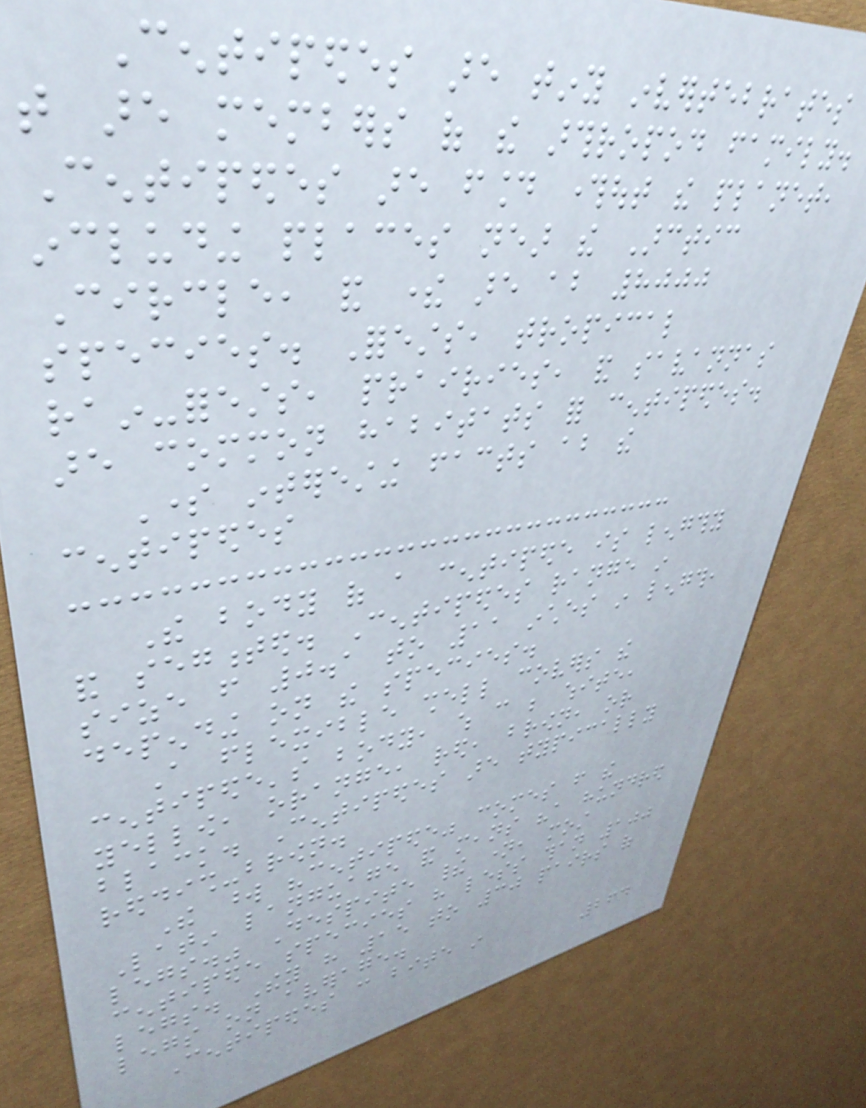Centipedes are tiny invertebrates
that are members of the arthropod family.
Centipedes are found throughout the planet,
including places near the Arctic
Circle, and there are about 8000
species. Forests, tropical
rain-forests, prairies, and savannas
are common habitats for centipedes.
Some interesting facts about the
centipedes
The body of a centipede is lengthy
and segmented. Centipedes range in
size from 0.1 to 11 inches in length,
depending on the species.
A flexible shell covers the
centipede's body, which can be white,
yellow, orange, red, brown, or
black. Centipedes are typically
reddish-brown.
The word "centipede" comes from the
Latin language and means "a hundred
legs." Despite their name, most
centipede species have less than 100
legs. They have 15 to 30 pairs of
legs on average.
Centipedes can bite in
264
